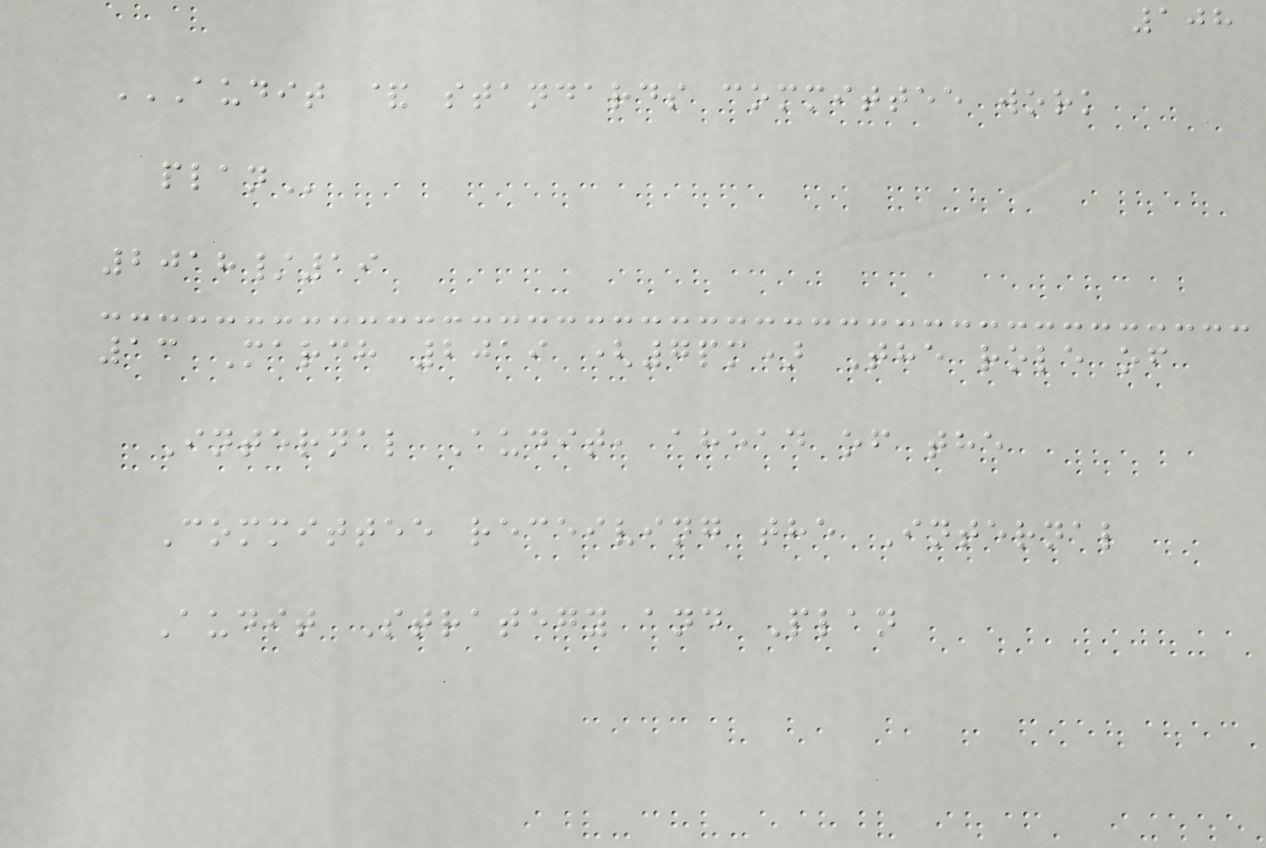108
AUDIT & STANDARDS COMMITTEE WORK
PLAN
2018/19
13 March 2019 (7pm) The role of
Internal Audit, ahead of the
Committee receiving the Internal
Audit Strategy and Plan
